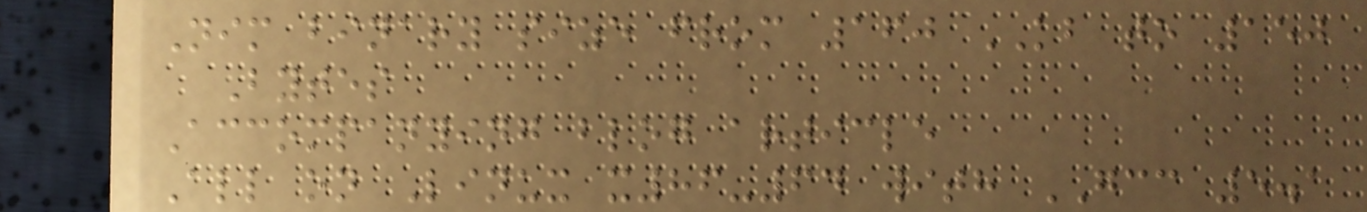Nim binary size from 160 KB to 150
Bytes
Accompanying blog article
All on Linux x86-64 with GCC 5.1
